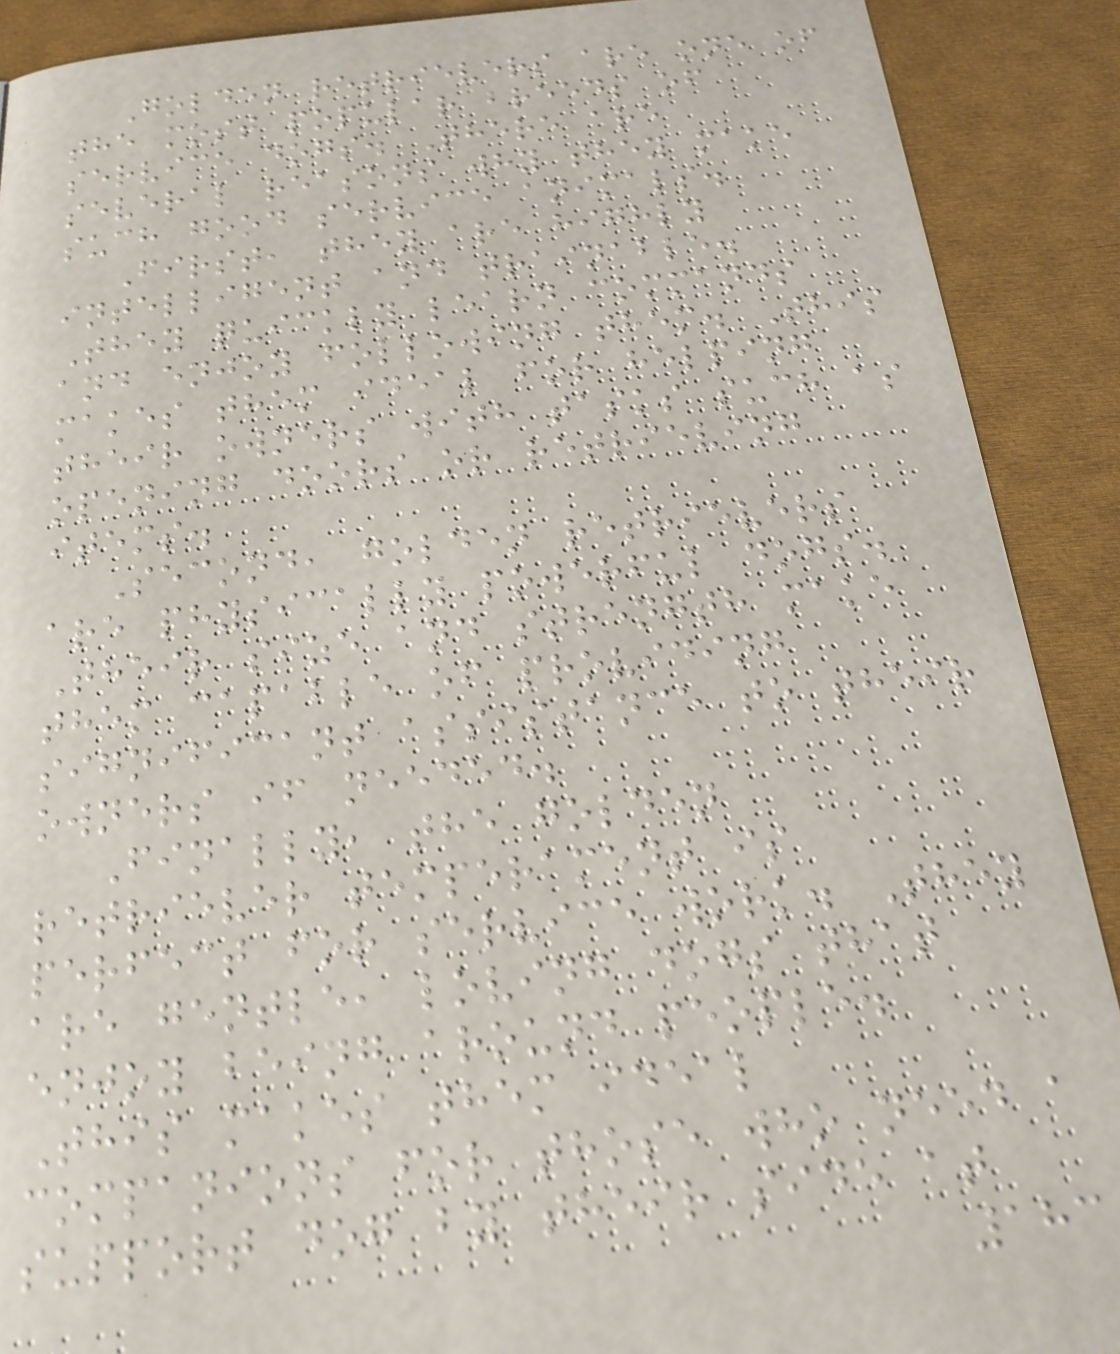Golden retrievers are one of
the most popular breeds of
service dogs. There are
several reasons why they make
such good service animals.
First, they are highly
intelligent and trainable.
They quickly learn commands
and enjoy following them. This
makes them ideal for helping
their owners with tasks such as
opening doors or retrieving
items.
Second, golden retrievers
are physically powerful dogs.
Their size and strength make
them capable of providing
significant assistance to their
owners if needed.
Finally, the golden
retriever temperament is
perfect for service work. They
are gentle, loving dogs that
enjoy being around people.
This makes them ideal
companions for those who need a
support dog by their side at
183
